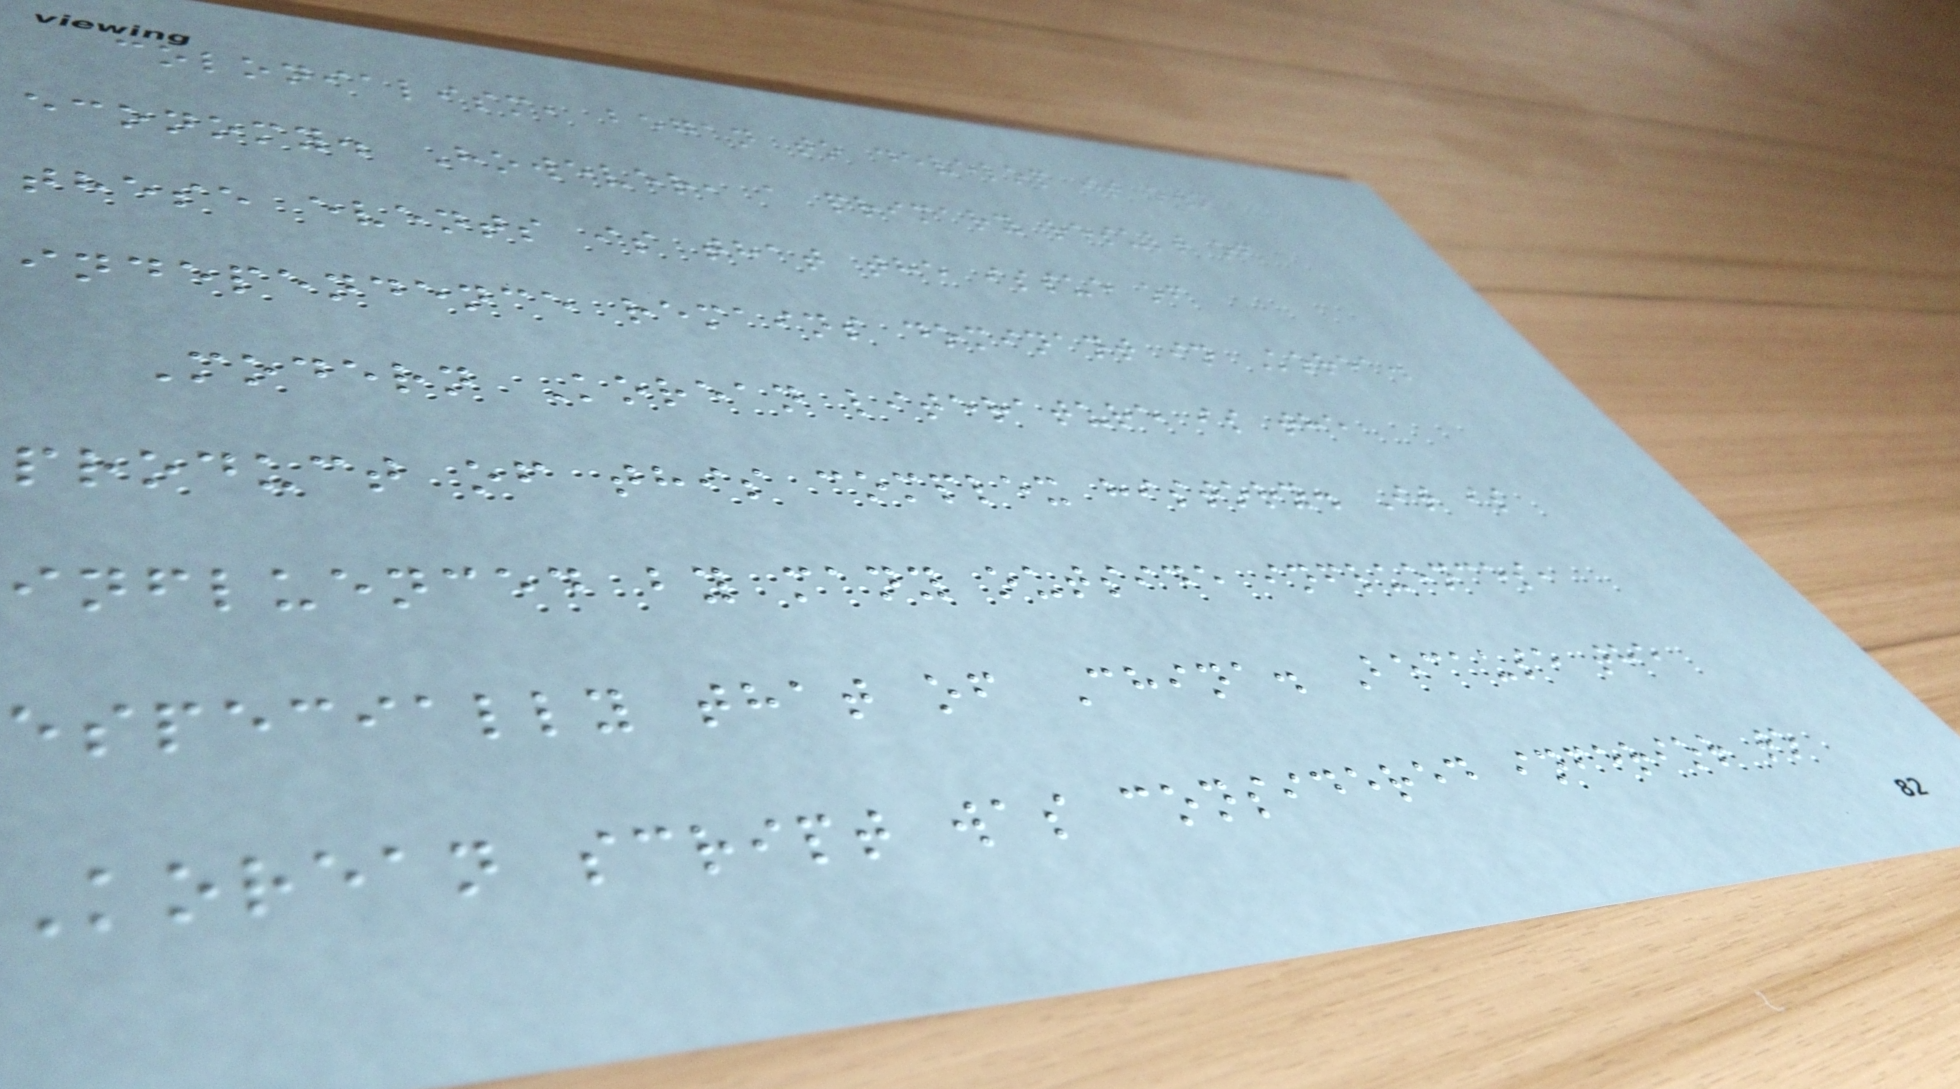colonialism, began to develop it own
economy. However, a primary result of
these events is that the issue of
independence remains dominant in Korea.
Modern Korean literature is the
product of this complex history. It is
influenced by many outside influences,
especially that of China. Because the
Korean script was considered inferior to
